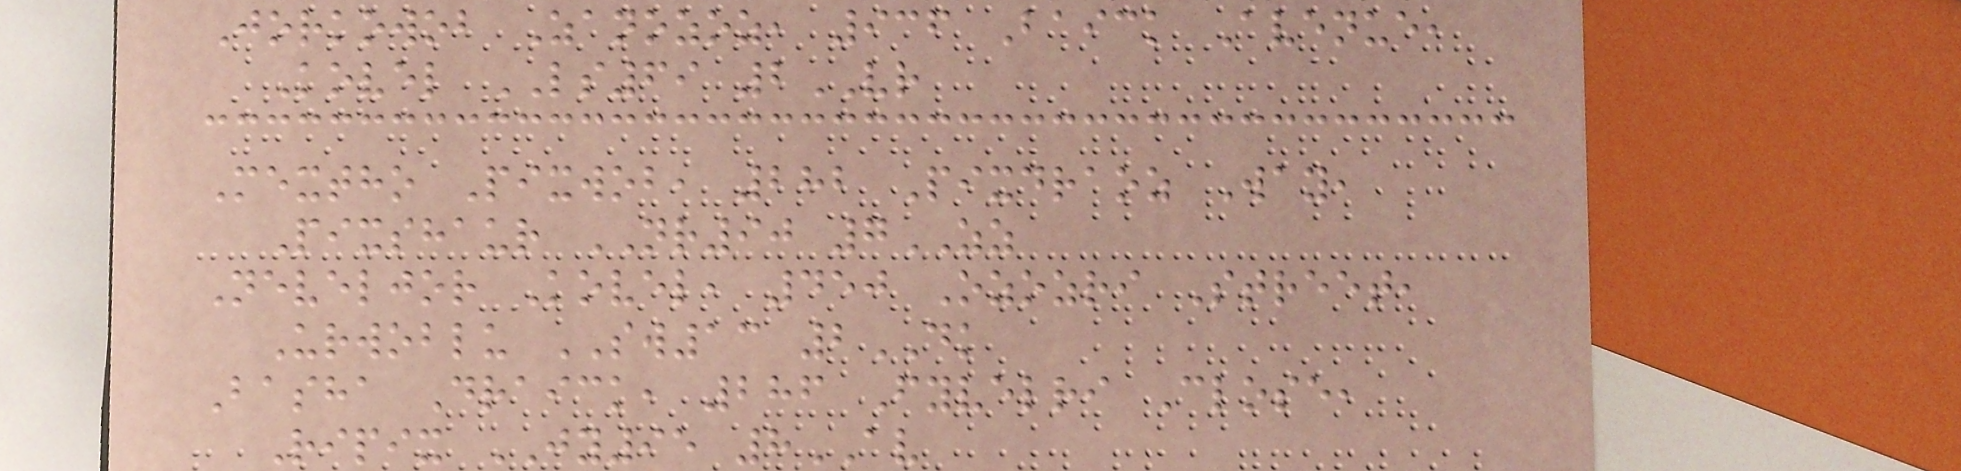Jorkowob Zanozoz, 936 Baick Avenue,
Kovel LS69 2VR
Mextho Pixwob, 282 Pixdraoz Way,
Pixshaur NR90 7ZZ
Neveljor Kovel, 450 Ozozri Street,
Urwoblu SW13 2DK
Basha Draick, 286 Fyvelri Close,
Ripix JY95 8AV
